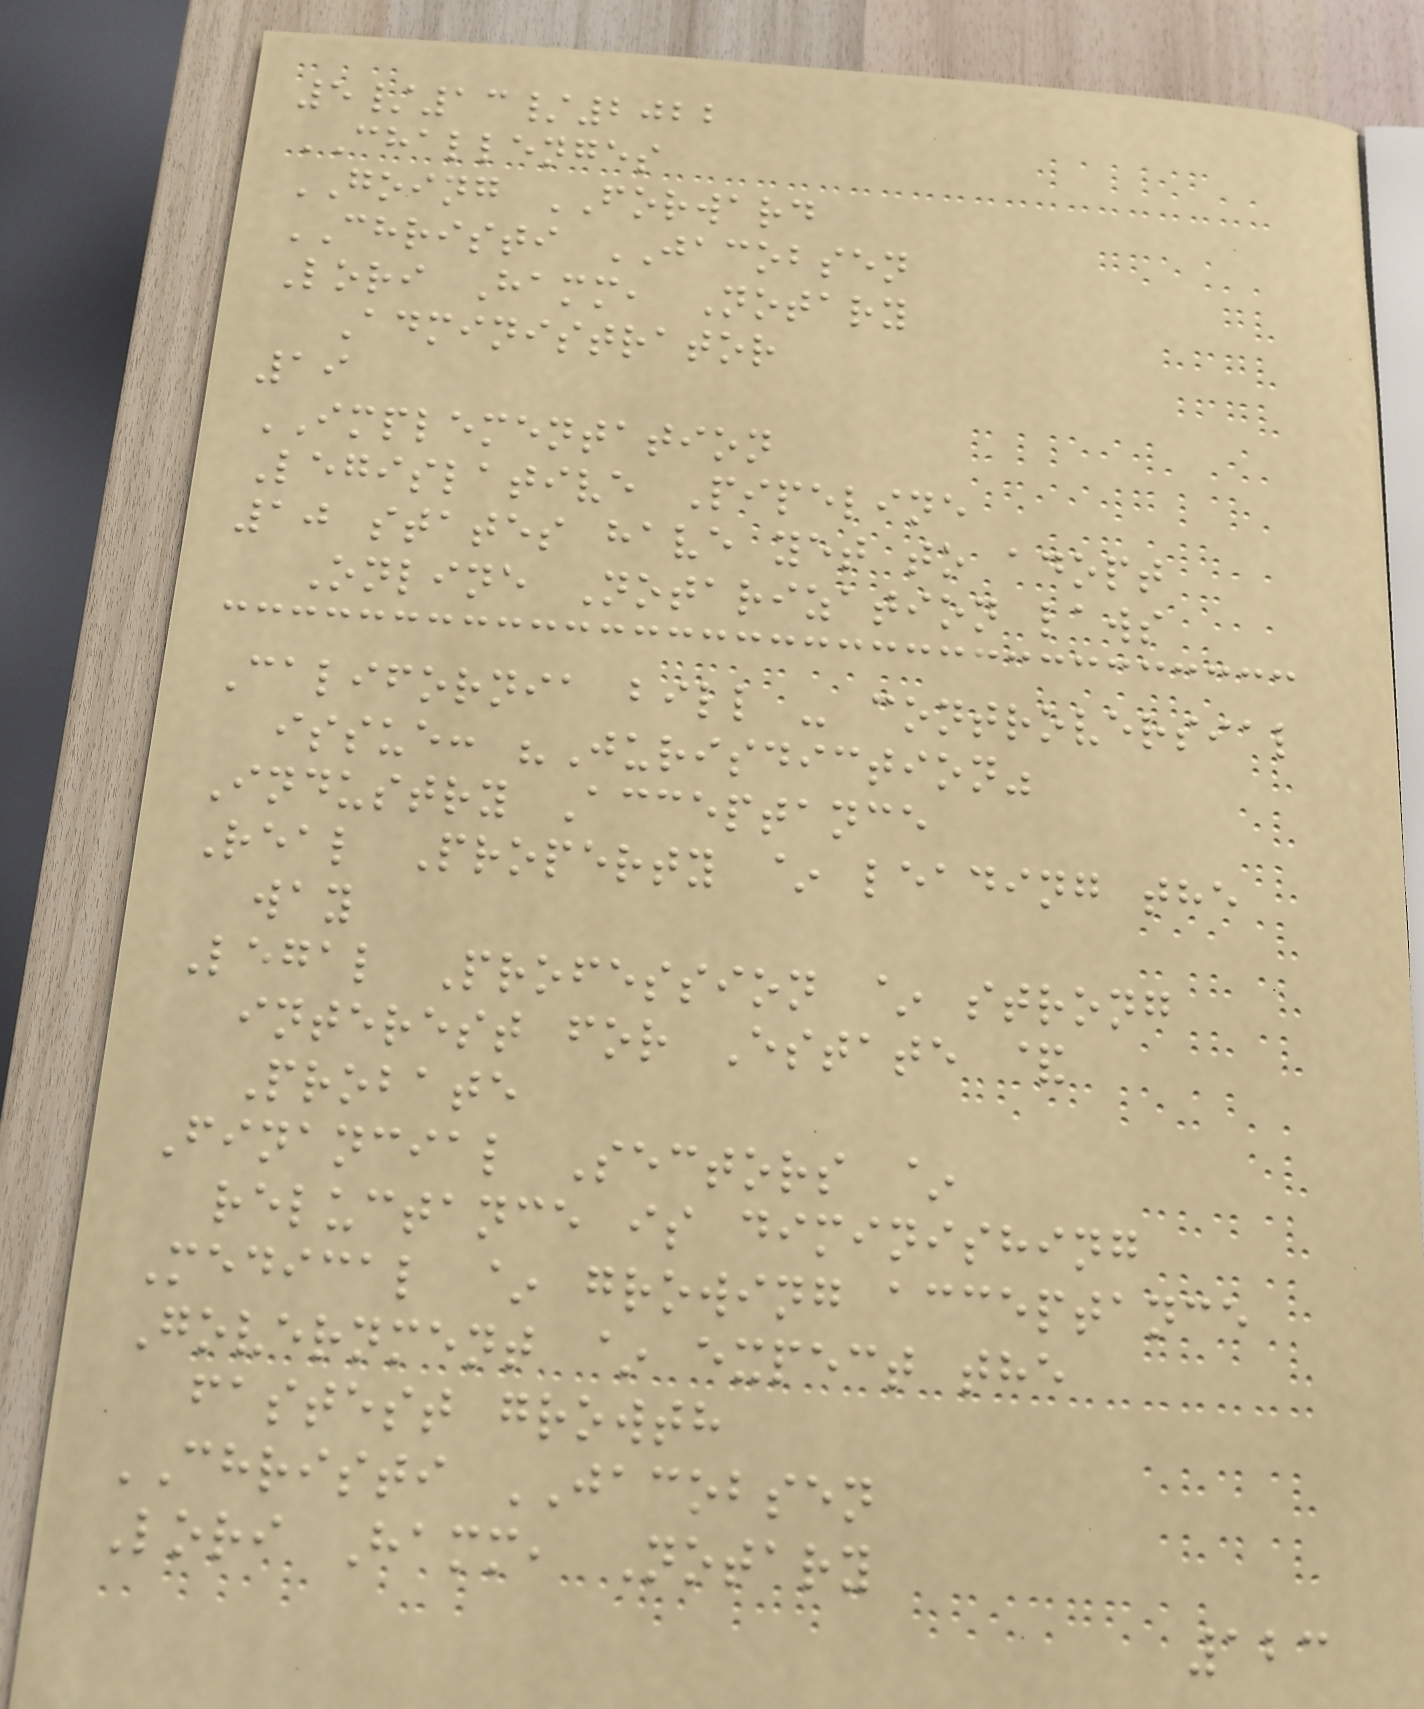5/13/2022
CHALLENGES
GOING FORWARD
CHRISTI JACOBSEN
Lori Hamm, Notary
Administrator
19
IMPLEMENTATION
Legislative Pipeline
10 states have yet to adopt
Online Notarization laws
California bill - controversial
issue: "Jurisdiction"
Industry Acceptance
Real Property ~ leading the
way
Legal Profession ~ strong
interest for Estate &
Probate
Financial Sectors ~
reluctance is diminishing
Medical ~ growing acceptance
Government ~ expect the
fastest growth
CHRISTI JACOBSEN
Lori Hamm, Notary
123
